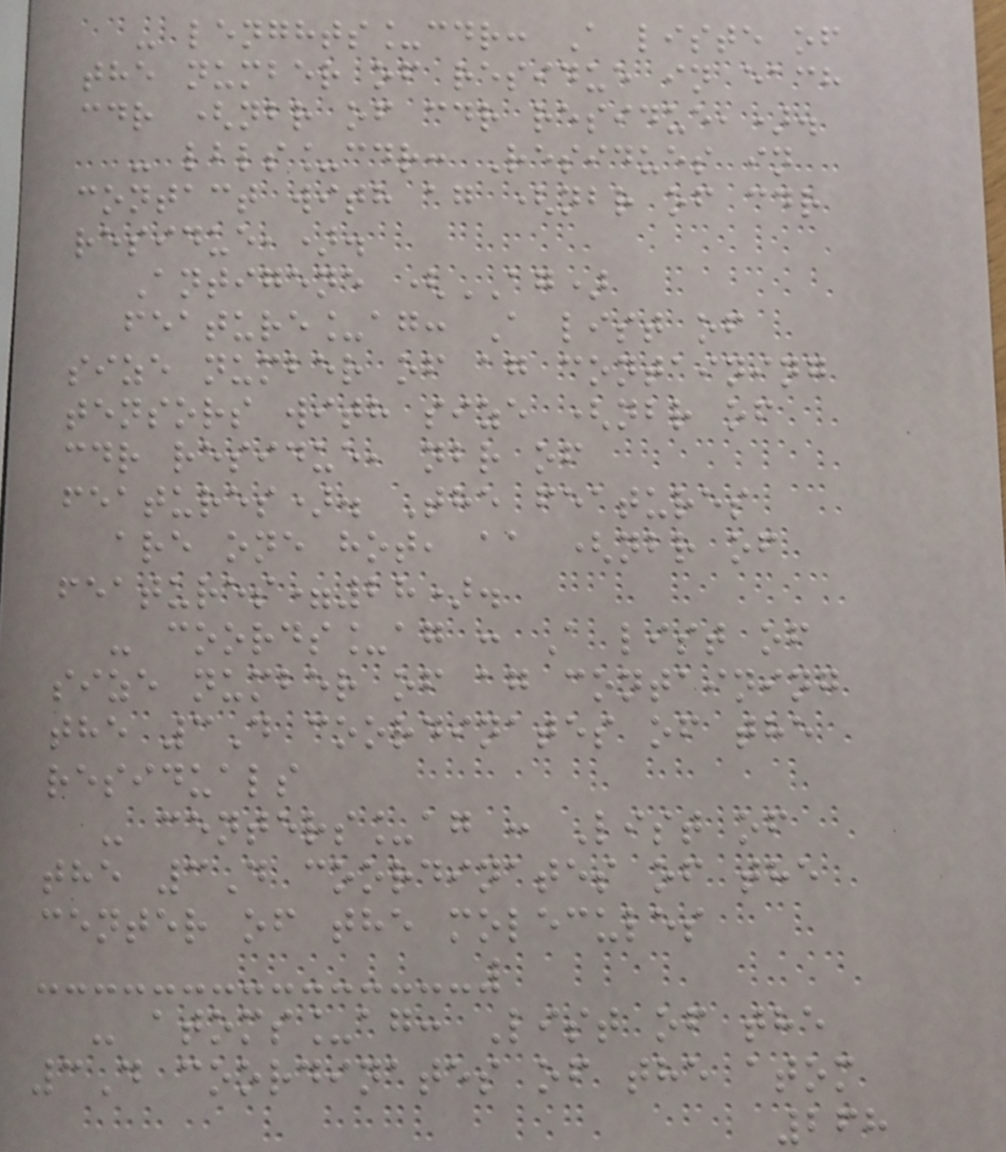- lenghts_cdr: A liste of
the number of residue in each
cdr (nbr of cdr residue,).
- lbls_cdr: Residues in
contact with ag (nbr of cdr
residue,).
Antigene (AG)
feature_ag: A list of
size number of ag containing
tensors with size (nbr of
cdr residue, nbr of
features). The features
are one hot, aa (nbr of
features=28).
- coords_ag : A list of
size number of ag containing
the 3D coordinates of the
residuals
- centers_ag : List of
the 3D coordinates of the
center of the molecules
- atoms_ag: List of the
3D coordinates of the atom
268
